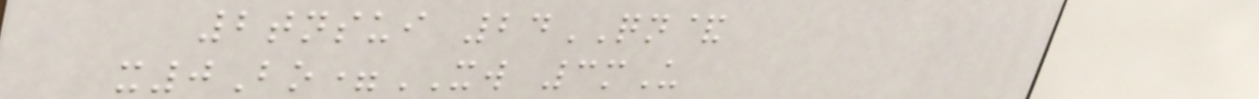2tnsui 24QN&
x0Bo=XW 3mU
